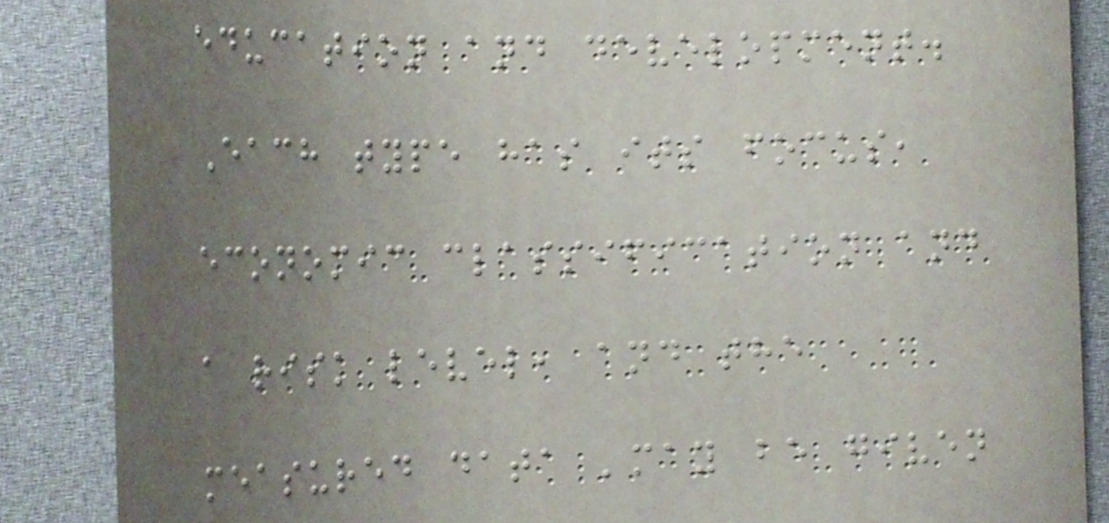education and development.
Each type has its focus,
economic classification and
a risk level, and the
measured data 'may be given
